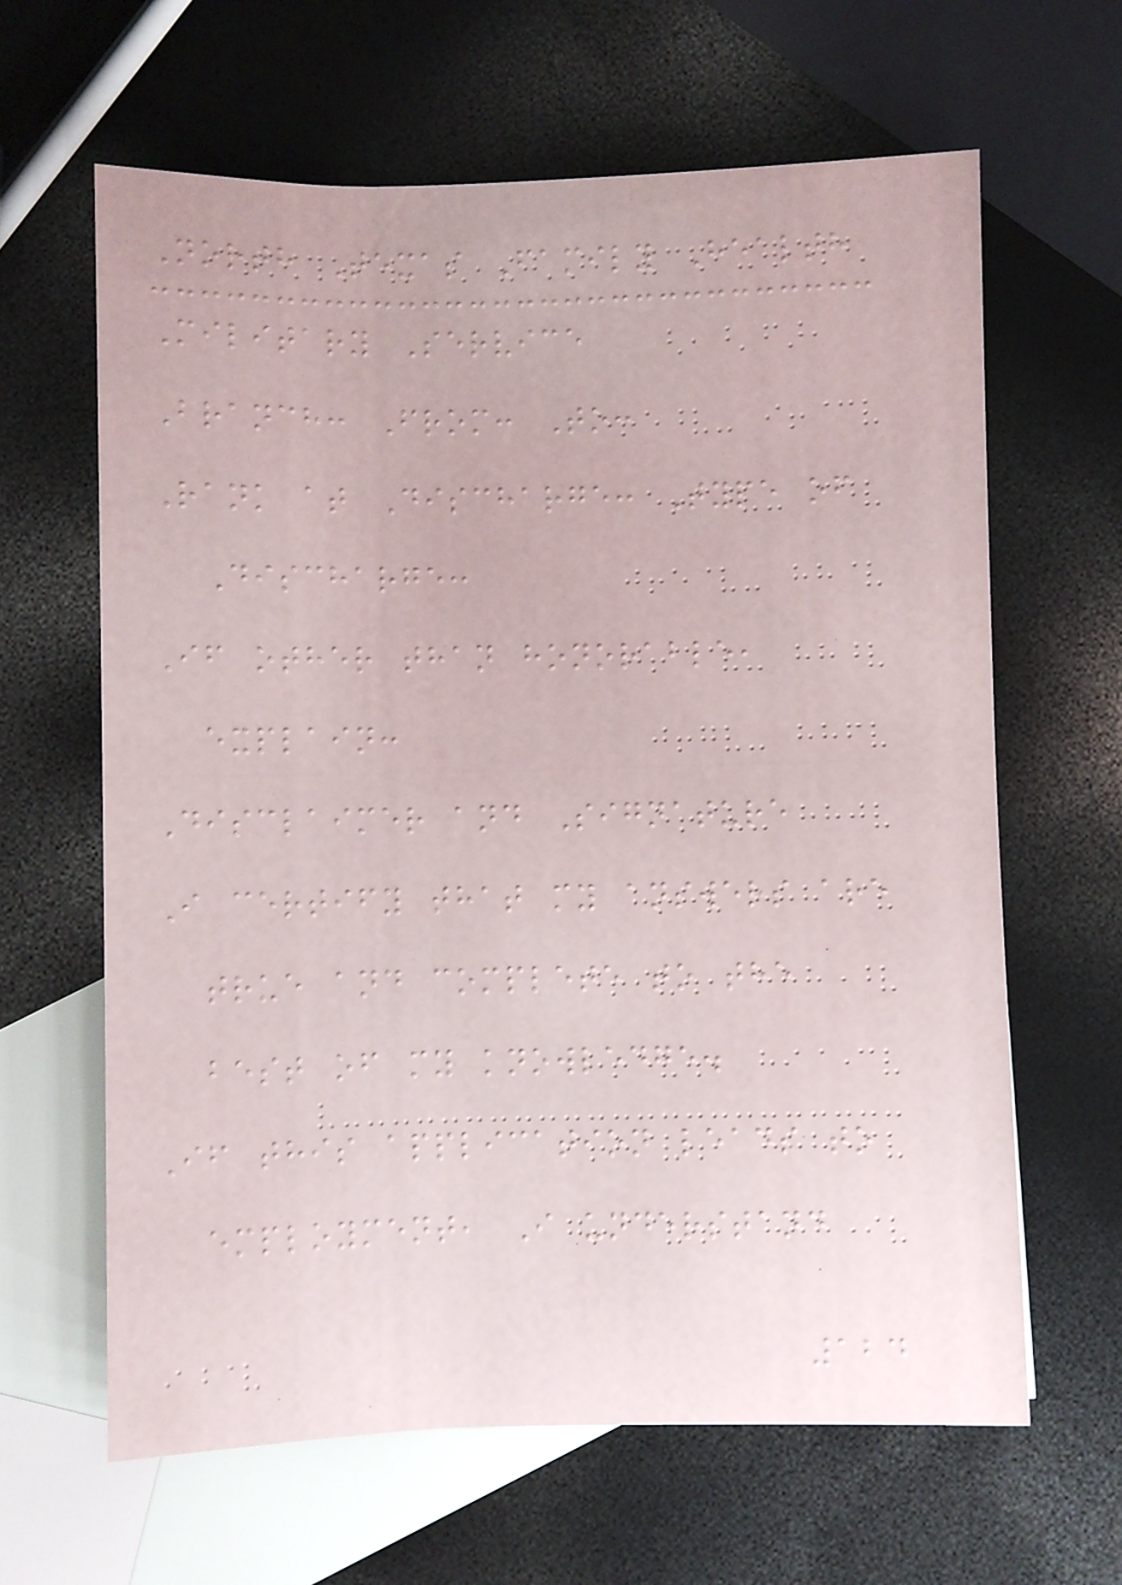North Texas Family Health
Military Service
Branch: From: To:
Rank at Discharge: Type of
Discharge:
If other than honorable,
explain:
Disclaimer and Signature
I certify that my answers are
true and complete to the
best of my knowledge.
If this application leads to
employment, I understand
124
